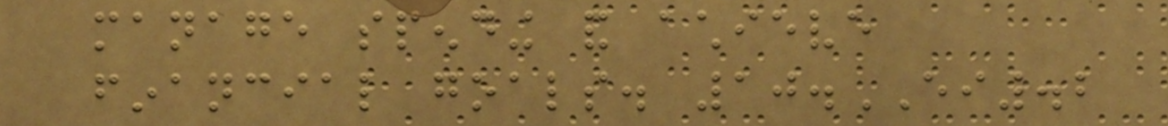manage spending and achieve
financial goals. 10.EI.2
